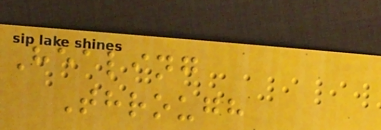Healing
Through
